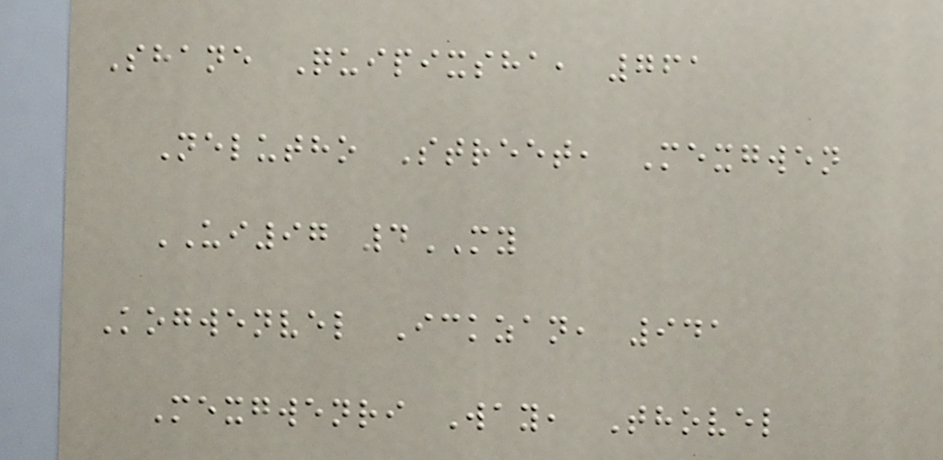Shane Quipixsha, 761
Nelutho Street, Mexgwen
UI97 4MY
Kogwenvel Ickzan, 941
Mexgwenri Way, Thovel
